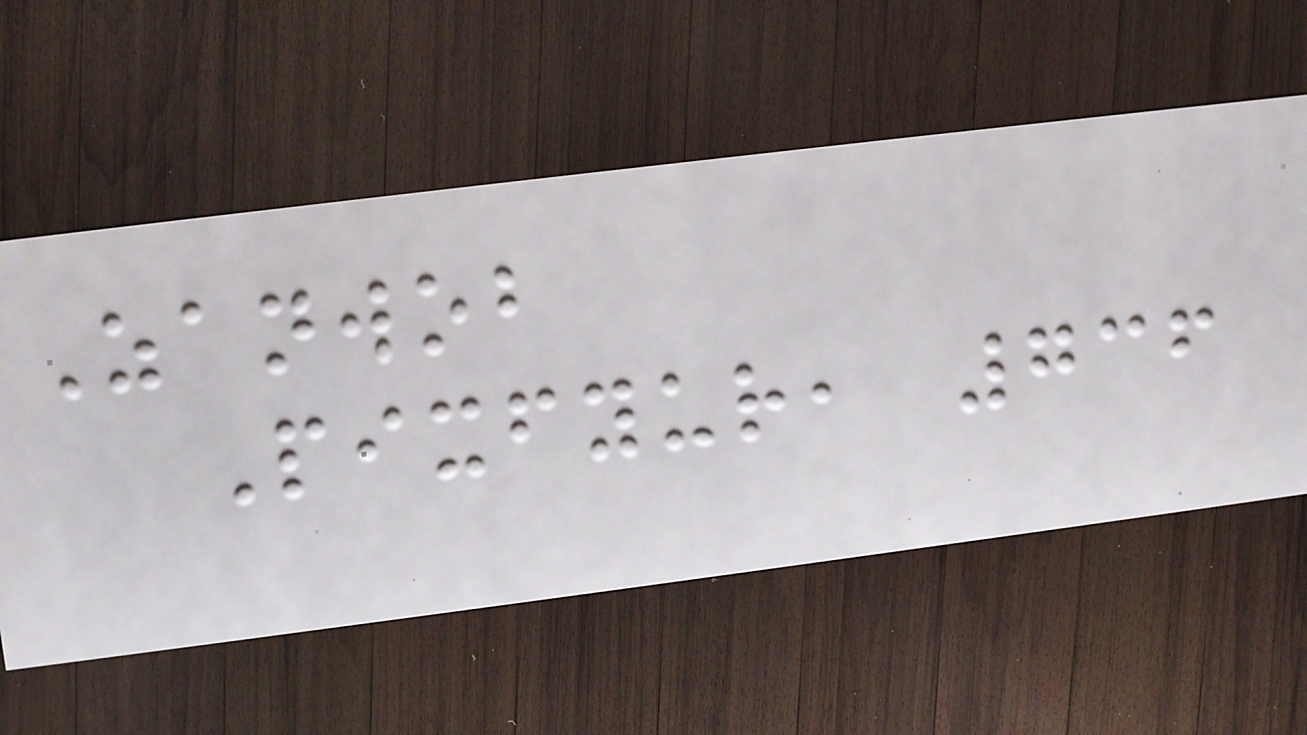Zanwob
Pixfyur, 736
